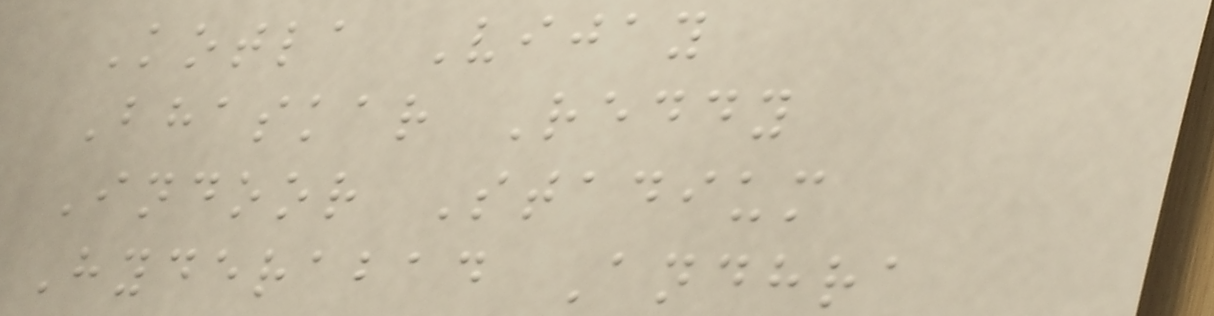Kotla Vijay
Bhaskar Reddy
Indoor Stadium
Hyderabad Andhra
